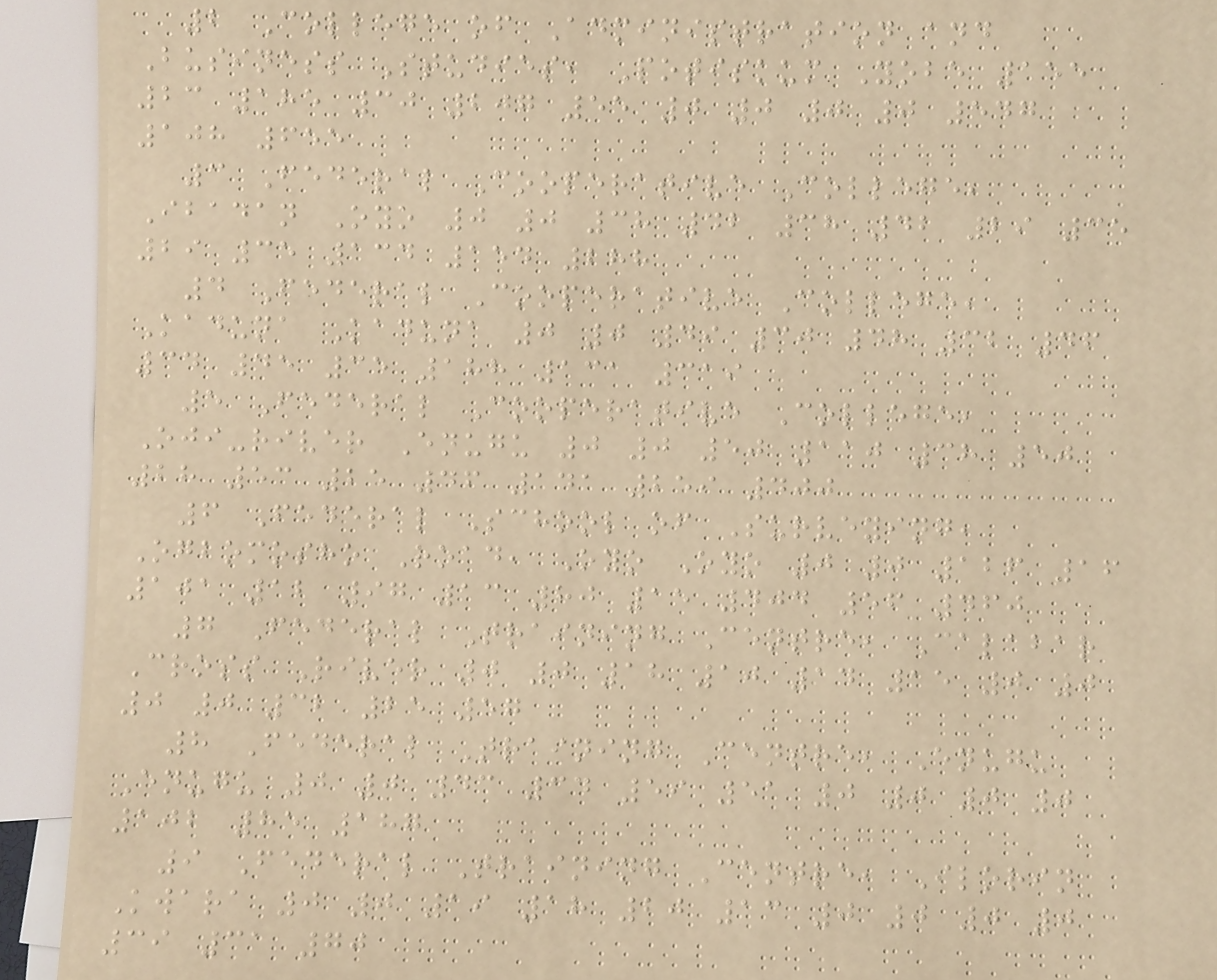2 College of Administration and
Business Studies, Potiskum Yobe 155
23 185 30 207 55 0 0 0 0 547
108 655
3 Federal Cooperative College,
Ibadan Oyo 0 0 38 42 38 42 29 35
29 35 134 154 288
4 Federal Cooperative College,
Kaduna Kaduna 0 0 49 30 48 32 46
34 45 35 188 131 319
5 Federal Cooperative College,
Oji-river Enugu 0 0 50 110 38 50
28 53 25 46 141 259 400
6 Federal School of Surveying,
Ogbomosho Road, Oyo Oyo 0 0 126 16
101 12 97 13 80 15 404 56 460
7 Federal Training Centre, Calabar
Cross River 0 0 18 10 14 15 0 0
0 0 32 25 57
8 Federal Training Centre, Enugu
Enugu 0 0 43 34 59 51 0 0 0 0
102 85 187
9 Federal Training Centre, Ilorin
Kwara 0 0 19 18 20 13 0 0 0 0
39 31 70
